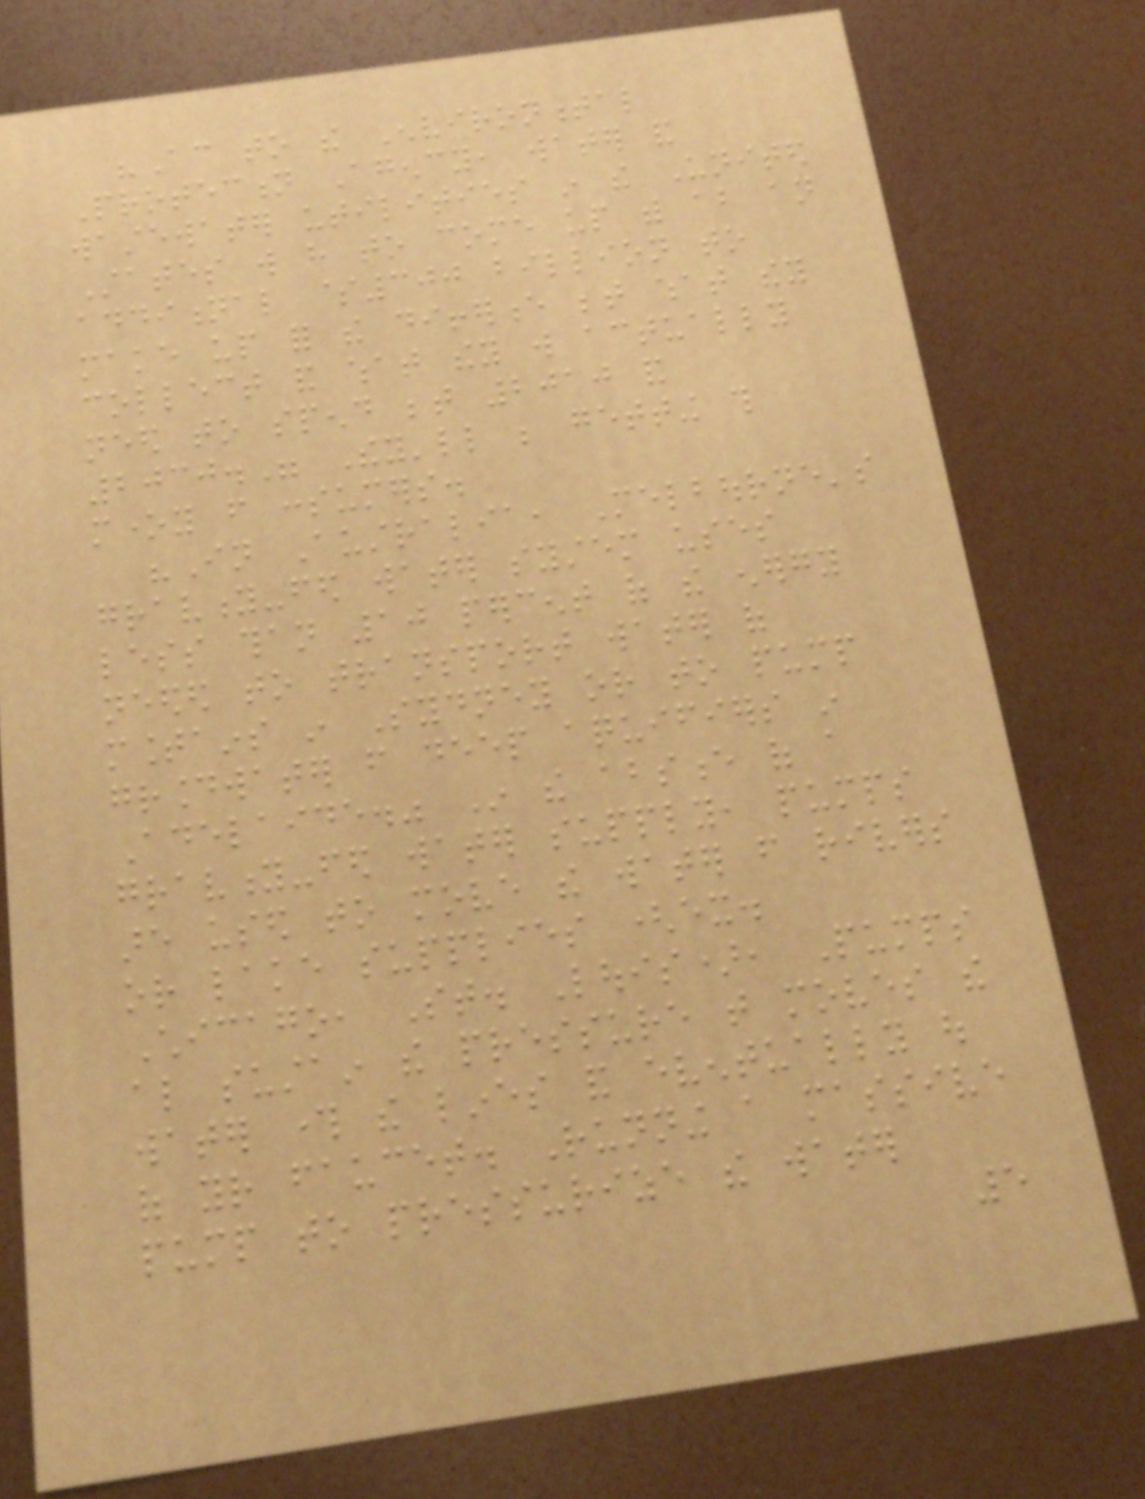"According to the Environmental
Protection Agency, water and
wastewater utilities in the United
States will have to come up with about an
additional $300 billion to
make up for the difference between what they
collect and what they will actually
need to spend between 2010 and
2030." They'll be getting this
money from consumers.
"In Australia, Melbourne's
gravity-fed water system uses
less than 10 percent of the energy
needed to transport water of
mountains in Sydney or to pump
groundwater from deep aquifiers in
Adelaide." In the absence of a
gravity-fed water supply, pumps
are used to move the water from rivers
or lake supplies (ex.
Chicago, St. Louis), Pumps
also sustain the pressure that moves the
water through the lines and eventually out
of your faucet. Running a massive
pump to pressurize the water
5
